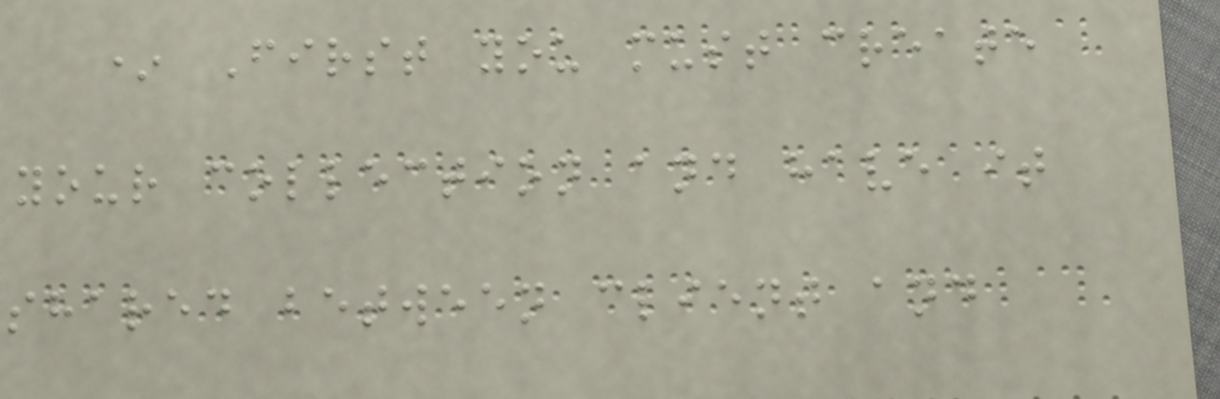* First you must create
your collection and have it
shared between client and
